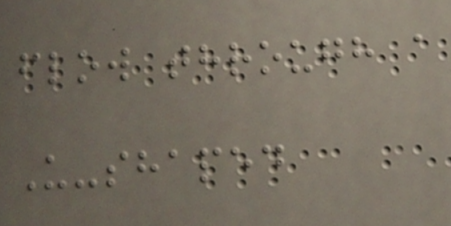flow through a
U-shaped
